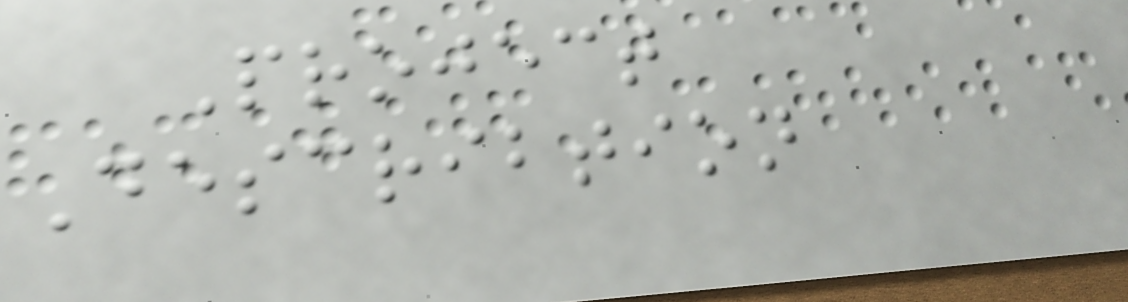Project
Describtion
